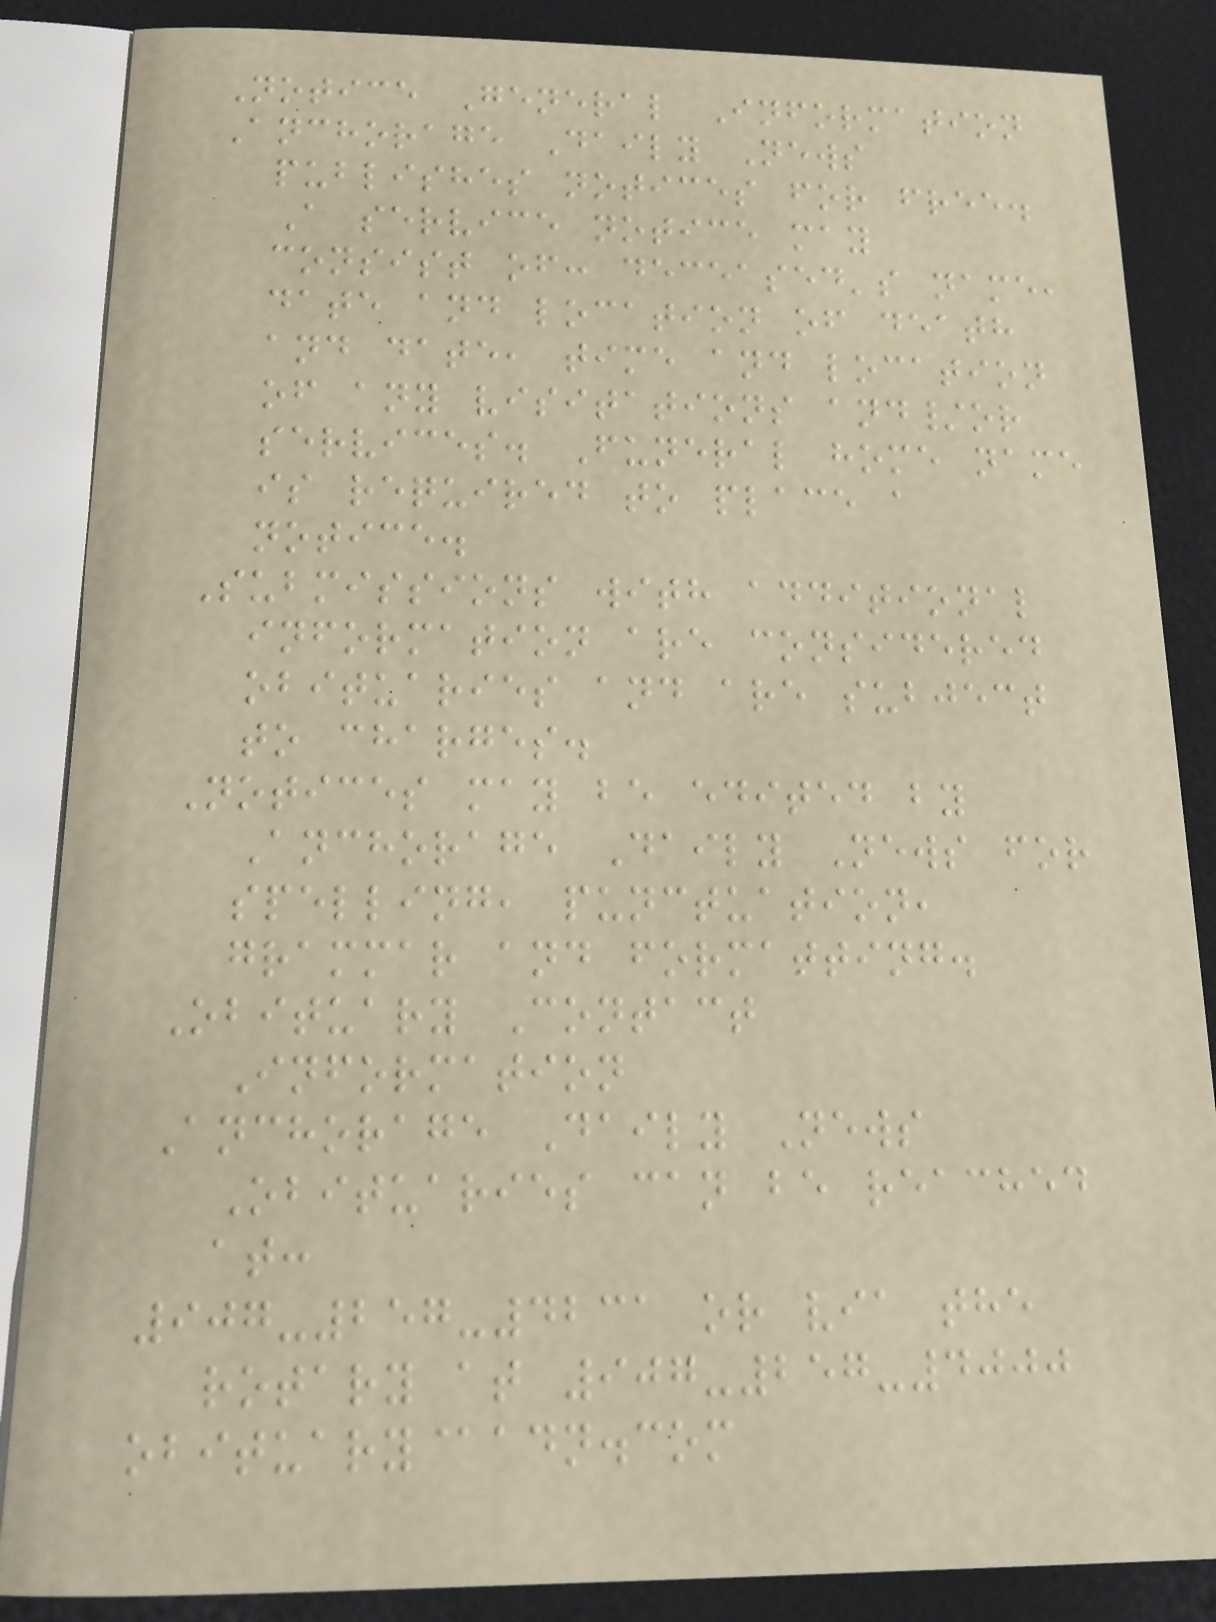Notice General Information
Anchorage Daily News
publishes notices for free.
A service notice may
consist of: deceased's name,
date and location of death
and date, time and location
of any visitations and/or
services. Funeral home name
is required to place a
notice.
Submissions with additional
information are considered
obituaries and are subject
to charges.
Notices may be edited by
Anchorage Daily News for
spelling, punctuation,
grammar and formatting.
Obituary Contact
Information
Anchorage Daily News
Obituaries can be reached
at:
907-257-4231 or via the
rotary at 907-257-4000
obituary@adn.com
